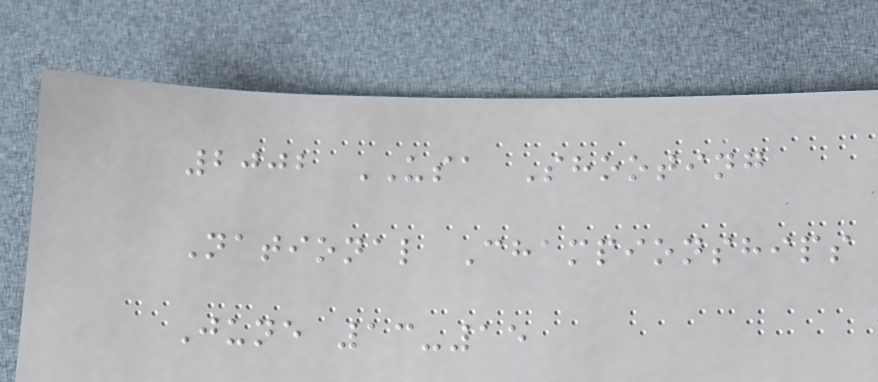2002 USA Shooting
National Championships
June 13-15
